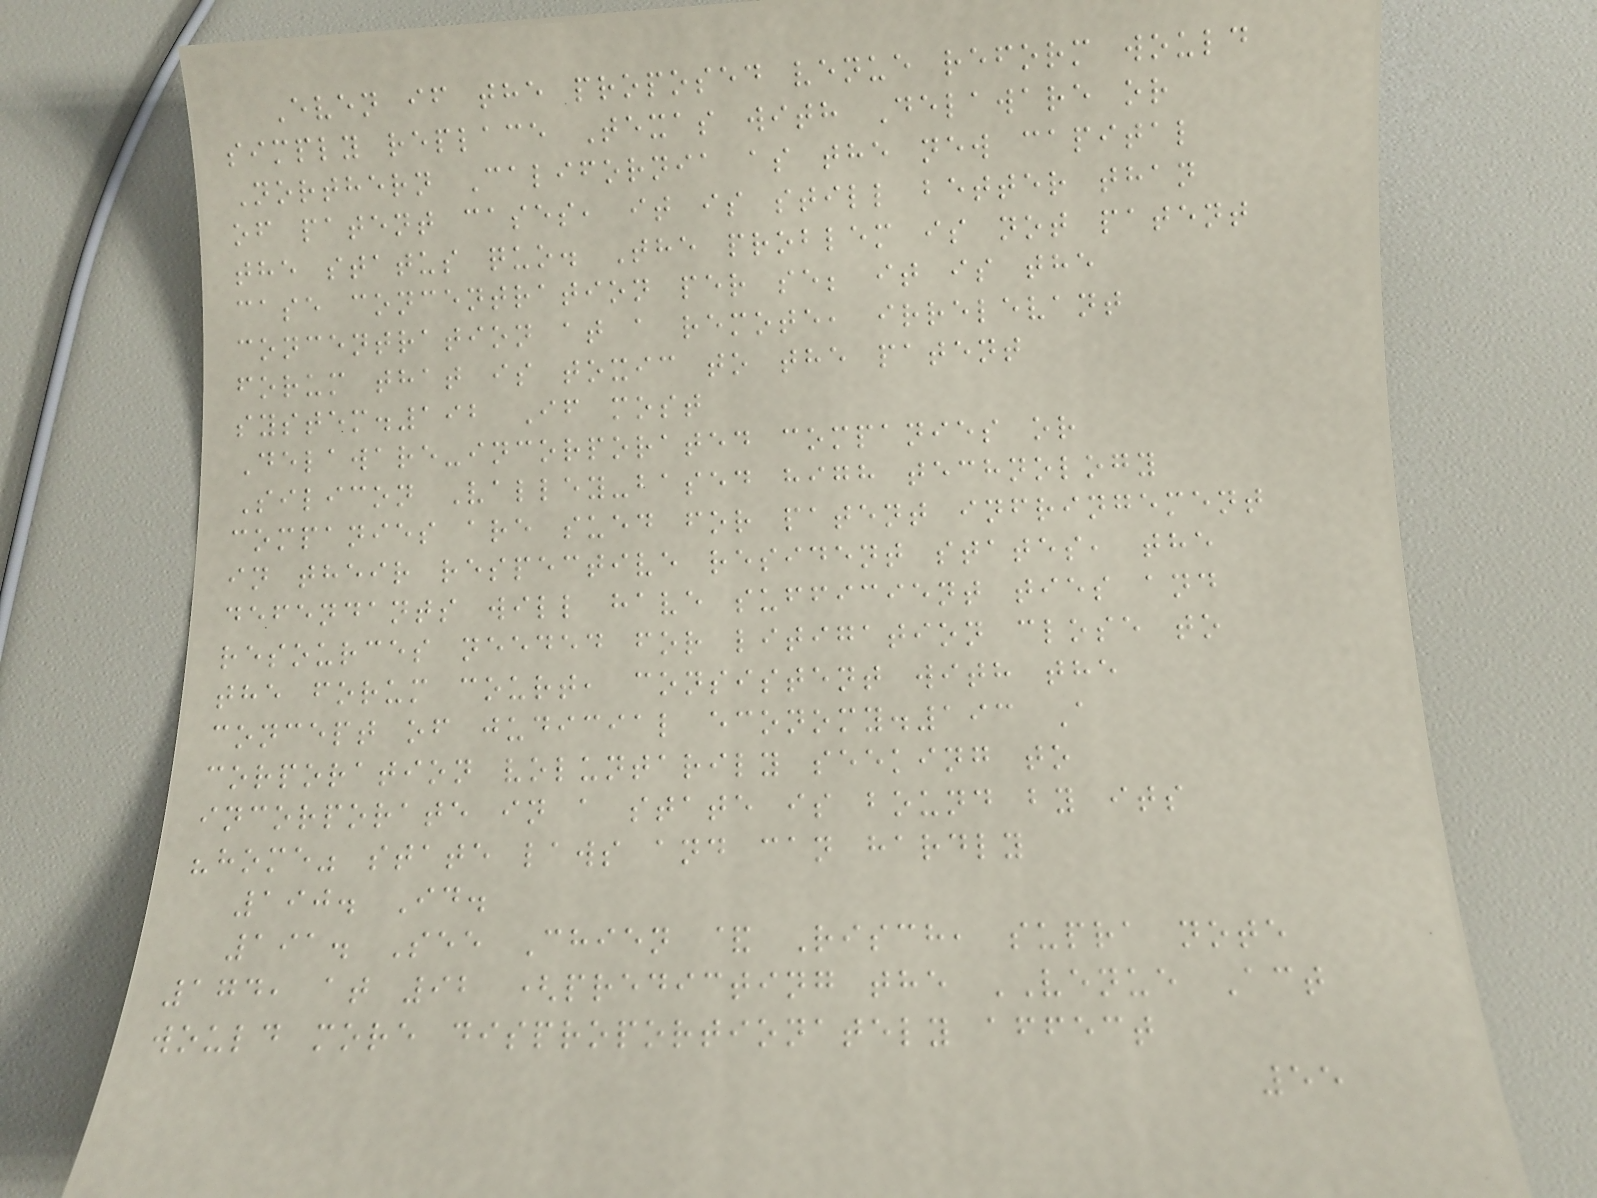Even if the proposed venue reform would
simply replace Texas with Delaware or
Northern California as the new capital
of patent cases, it is still better than
the status quo. The problem is not patent
case concentration per se; it is the
concentration at a remote, irrelevant
forum that is toxic to the patent
system.192 If most
Delaware-incorporated companies or
Silicon Valley-based high technology
companies are sued for patent infringement
in their respective resident states, the
defendants will have sufficient ties and
resources needed for litigation close to
the forum court, consistent with the
concept of judicial economy.193 A
corporation voluntarily seeking to
incorporate in a state is bound by its
"home" state laws and can hardly
190. Id.
191. See Chien & Risch, supra note
174, at 92 (predicting the VENUE Act
would more disproportionately affect
55
